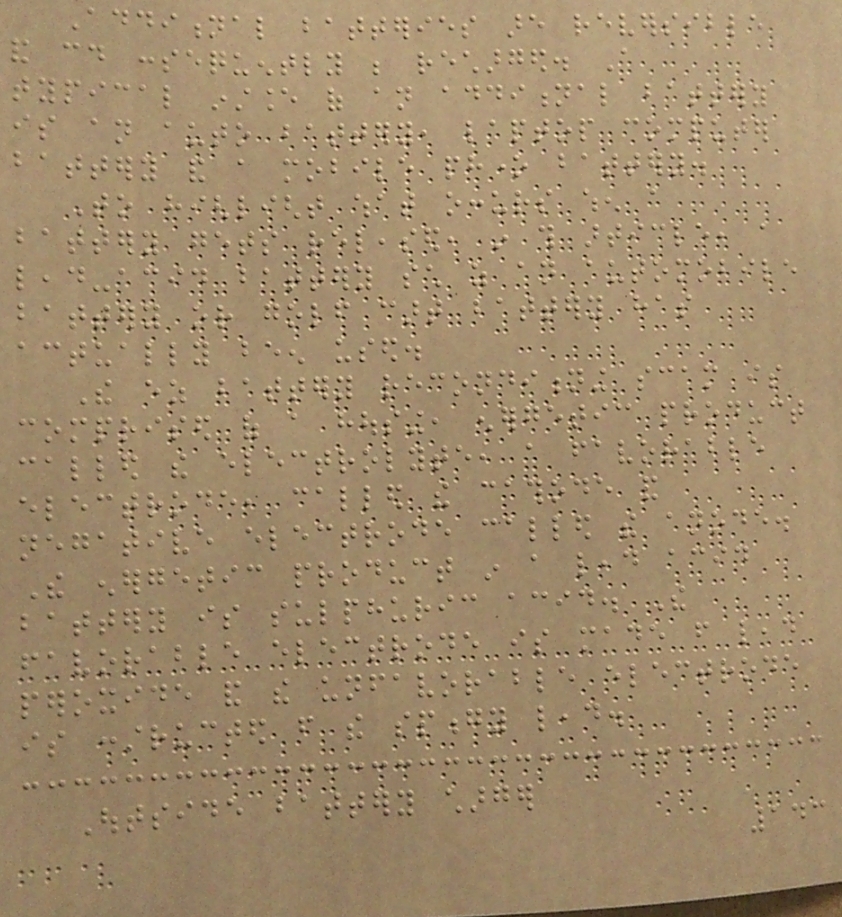Additional batteries are reversible
and could consequently be recharged. A
typical instance of an additional battery
is an auto battery, laptop computer
battery and a mobile phone battery.
To highlight what occurs when a
battery gets released, in this article, a
lead-acid battery such as an automobile
battery or golf cart battery has
actually been used.
The ez battery reconditioning scam is
comprised of a housing, energetic product
called the electrolyte, a favorable
electrode, called the cathode and
negative electrode called the anode.
The energetic product in a lead acid
battery is sulphuric acid. The
favorable electrode is made from lead
peroxide and the unfavorable electrode
is constructed from the spongy lead.
Outside battery charger
143
